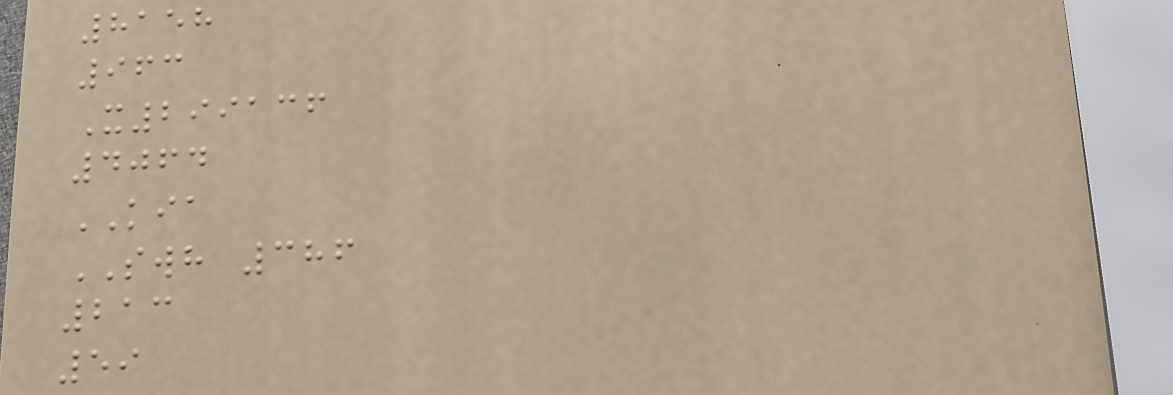8158
963
X299136
4064
KIA
SWH 386
213
59
